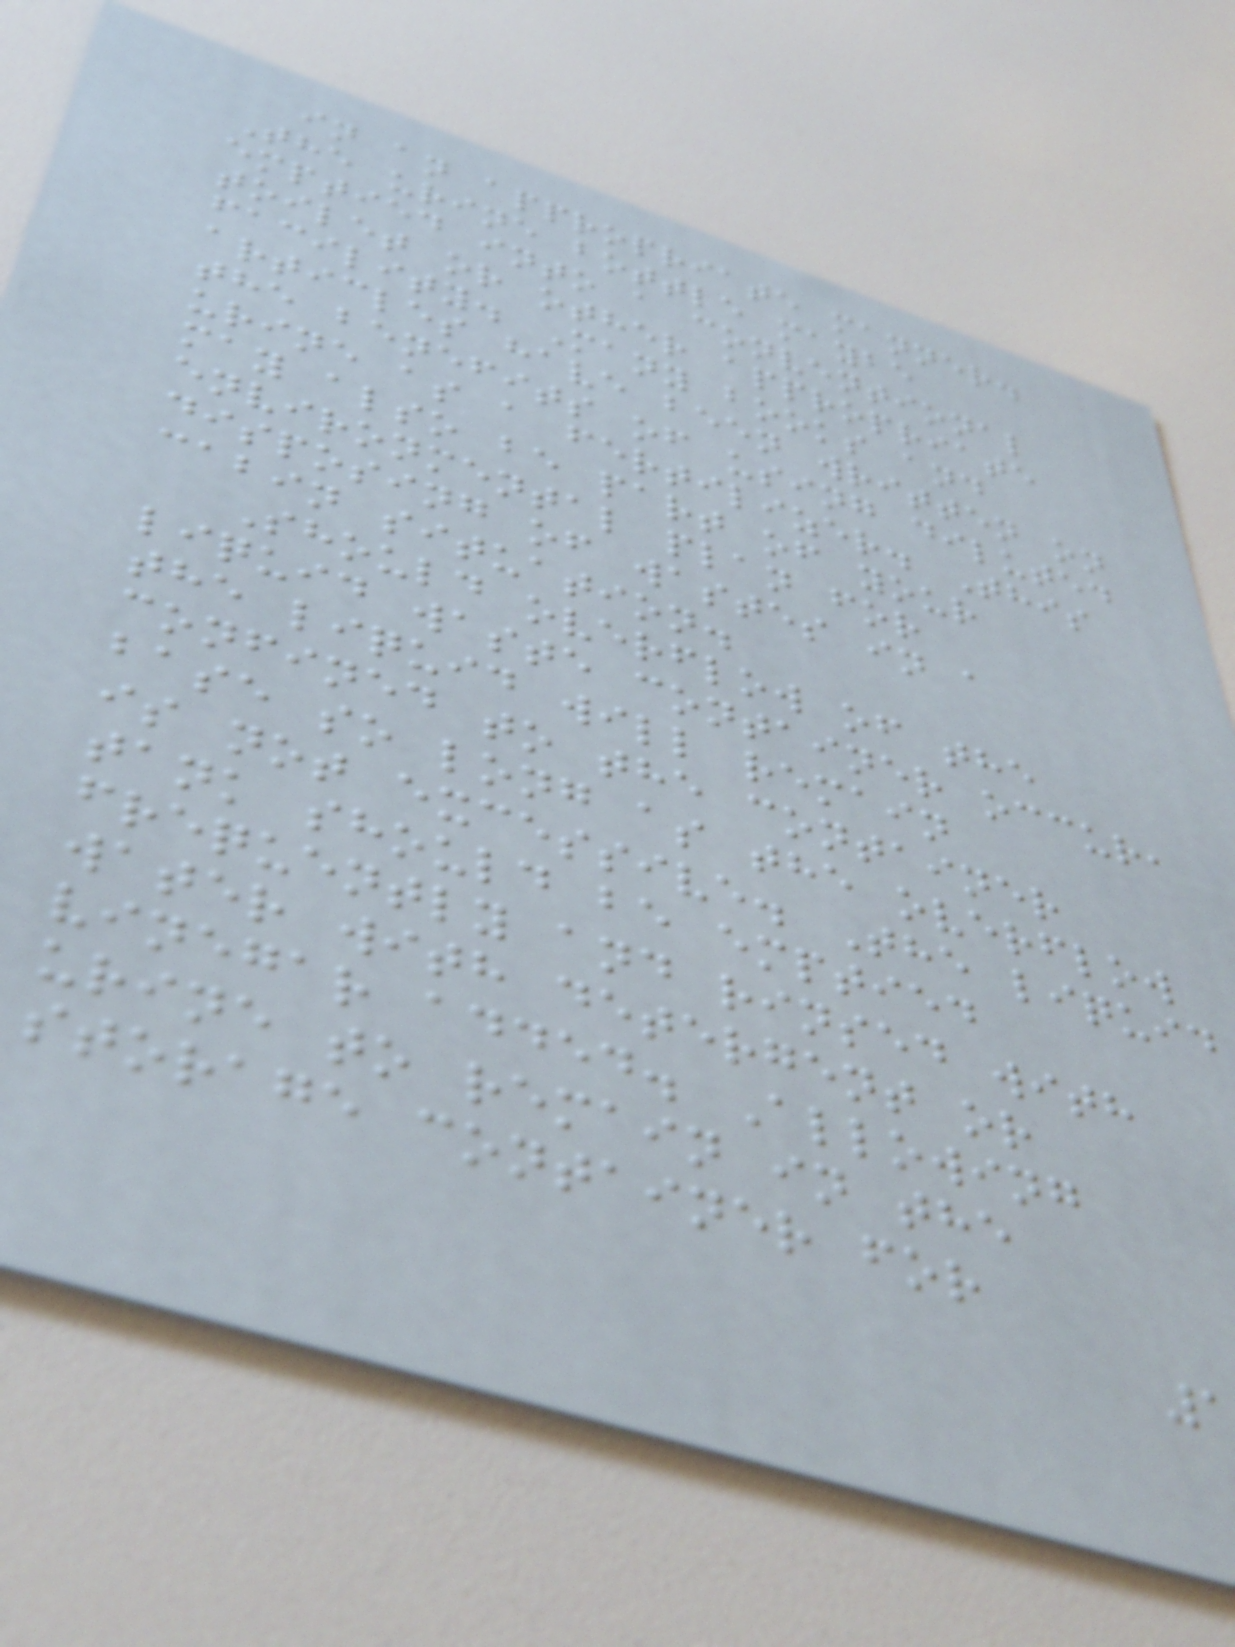in an appropriate manner.
The urine bottle maybe
emptied into a conventional
toilet or other appropriate
facility. Many books and
articles have been written on
the benefits of using diluted
urine as a fertilizer. This
may also be part of your
environmental plan for
disposing of wastes in a
cabin situation.
Should overflow of the
liquid waste container occur,
the liquid will remain
confined to the container
base so long as the overflow
is not excessive. The liquid
tank should be emptied
frequently and rinsed with
water with detergent or
vinegar added. Allowing
urine to remain in the
storage container for
